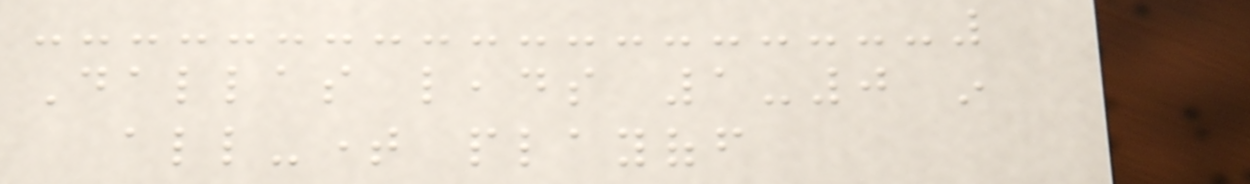Dallas leads 1-0 in
all-time playoff
